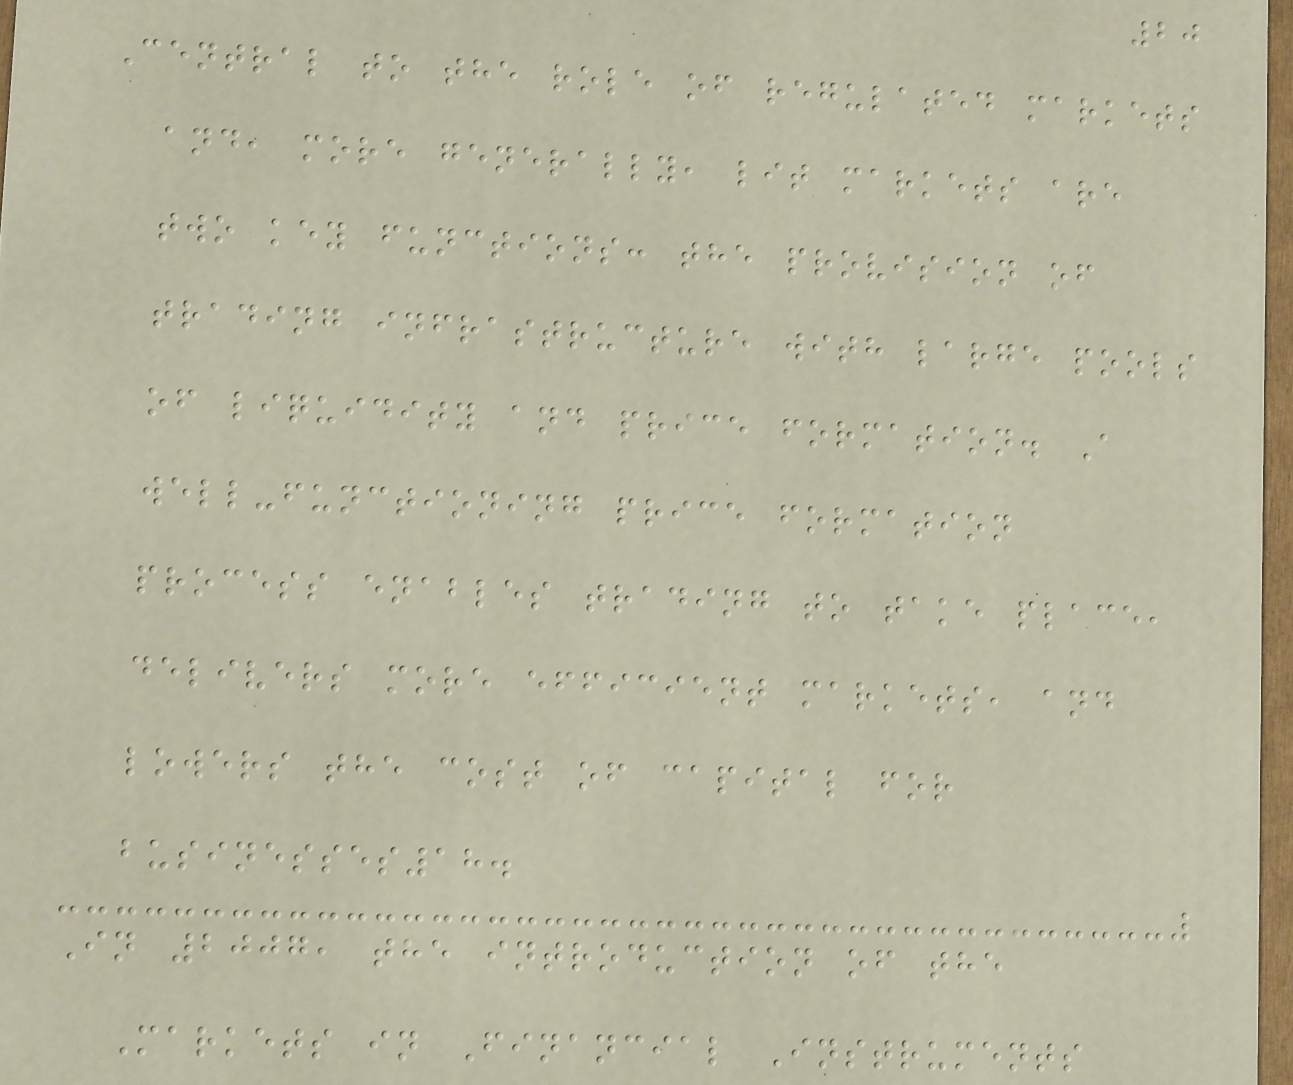20
Central to the role of regulated markets
and, more generally, lit markets are
two key functions: the provision of
trading infrastructure with large pools
of liquidity and price formation. A
well-functioning price formation
process enables trading to take place,
delivers more efficient markets, and
lowers the cost of capital for
businesses18.
In 2007, the introduction of the
Markets in Financial Instruments
